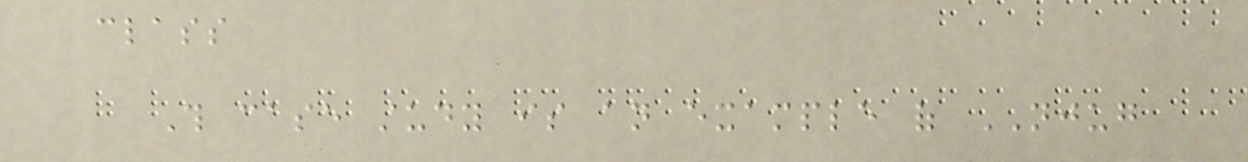class
This case study is an example of NJUG
